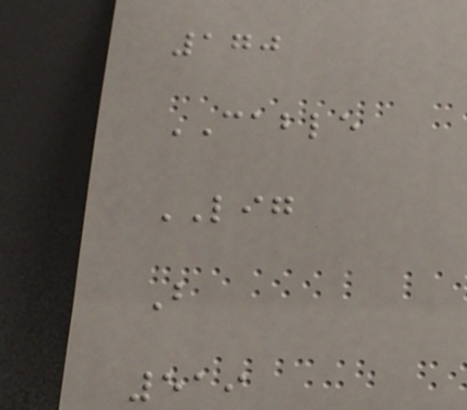170
CABLE
LIG
B
519
